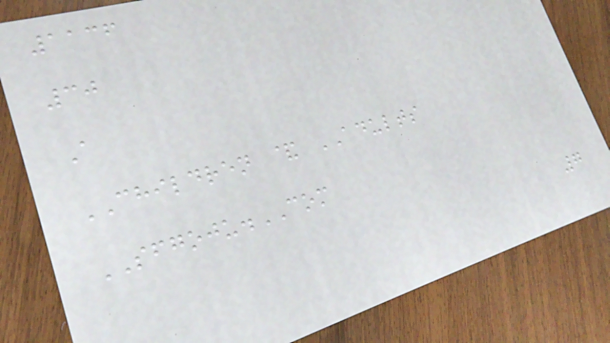1136
30
A
CHILDREN & ADULTS
SFGOJU.COM
7
